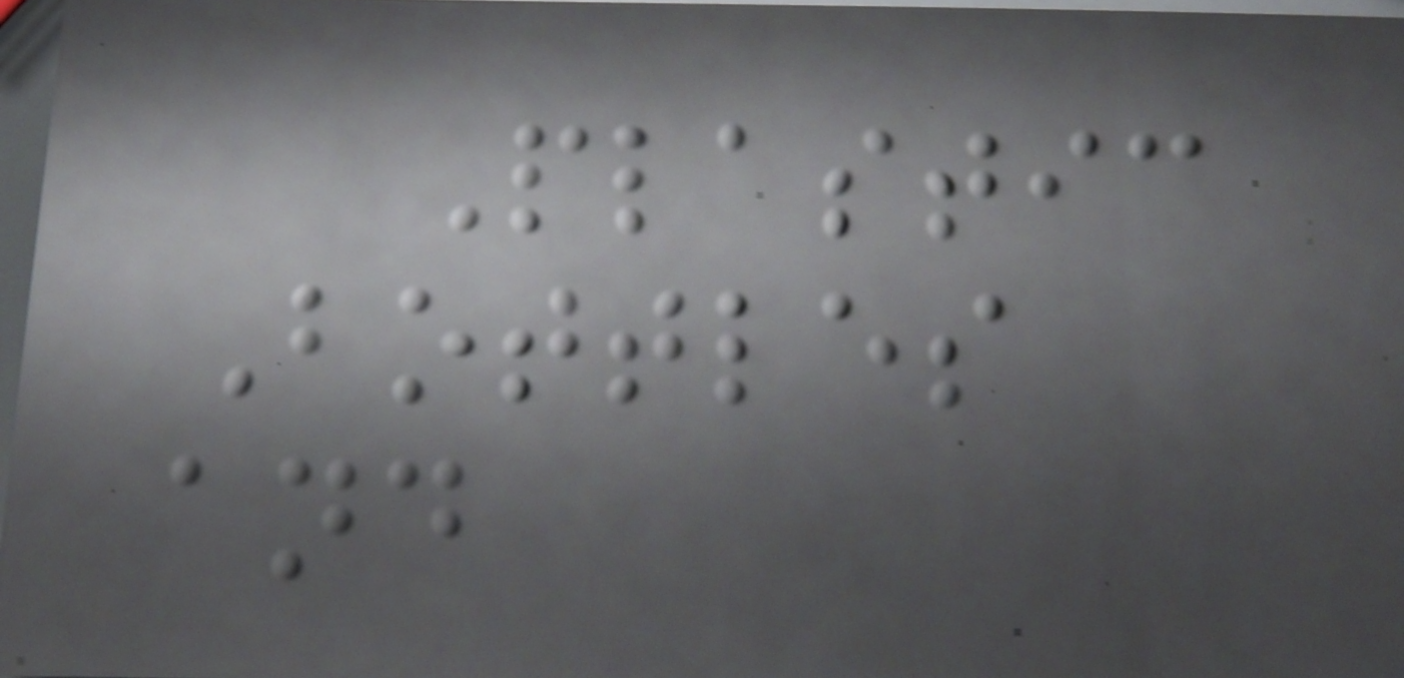Plastic
Bottles
and
